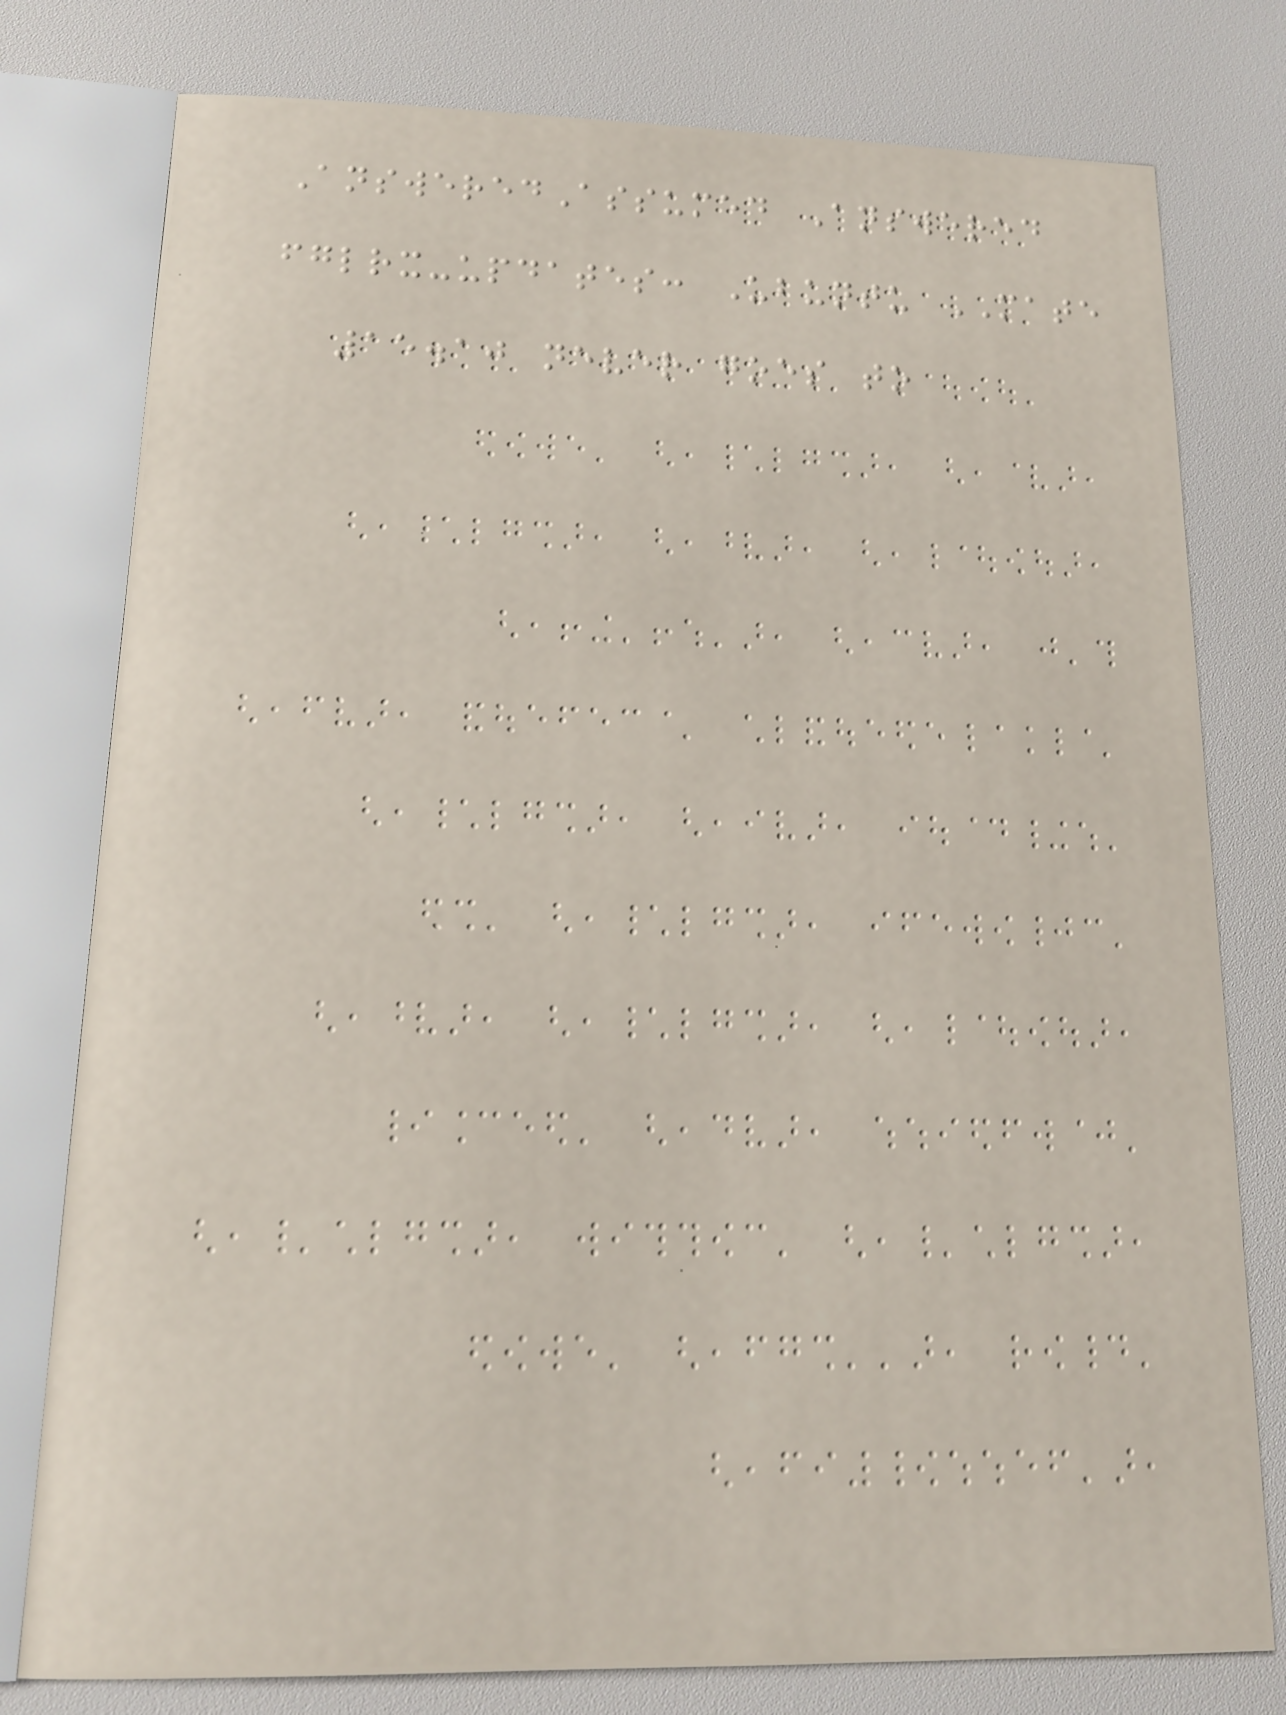AnsweredAssumed Answered
fglrx-updates: Ubuntu MATE
15.10 never goes to
